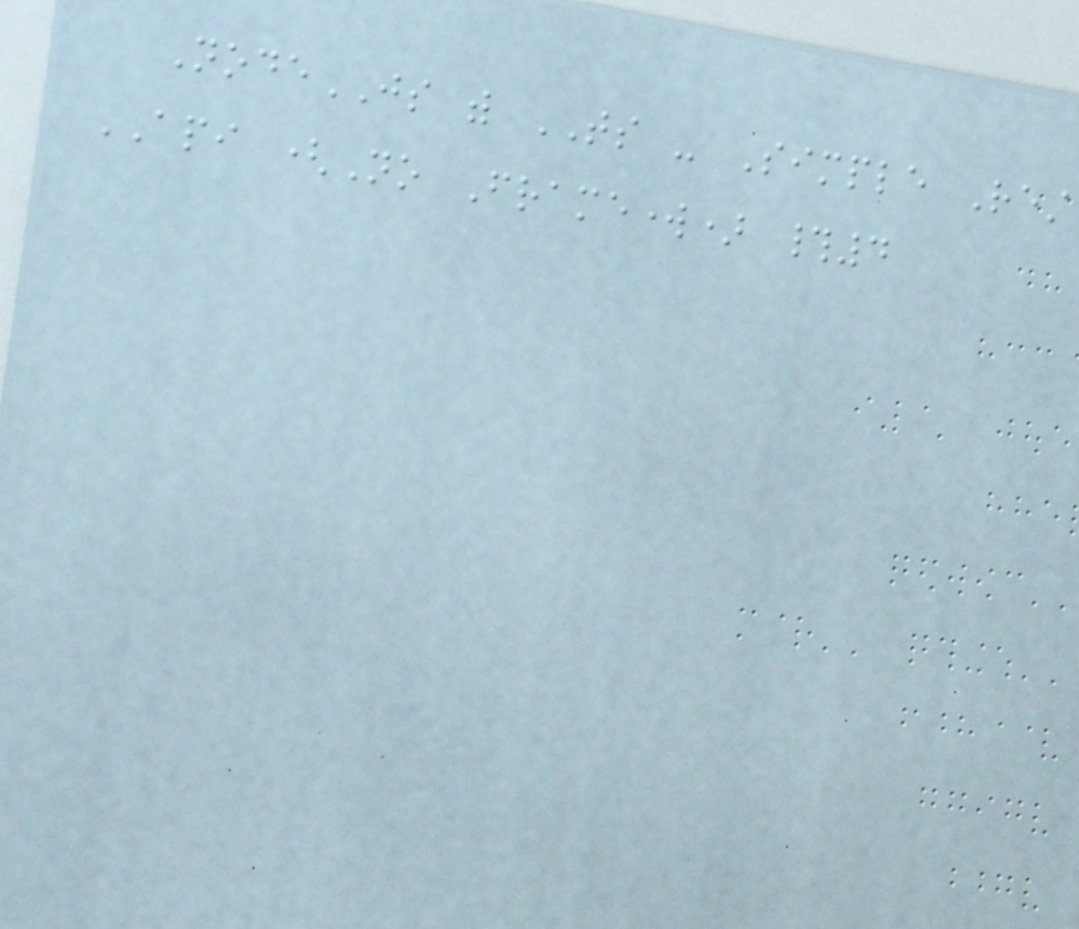NodeJS with TS - Simple Rest
API (No Framework) #4
